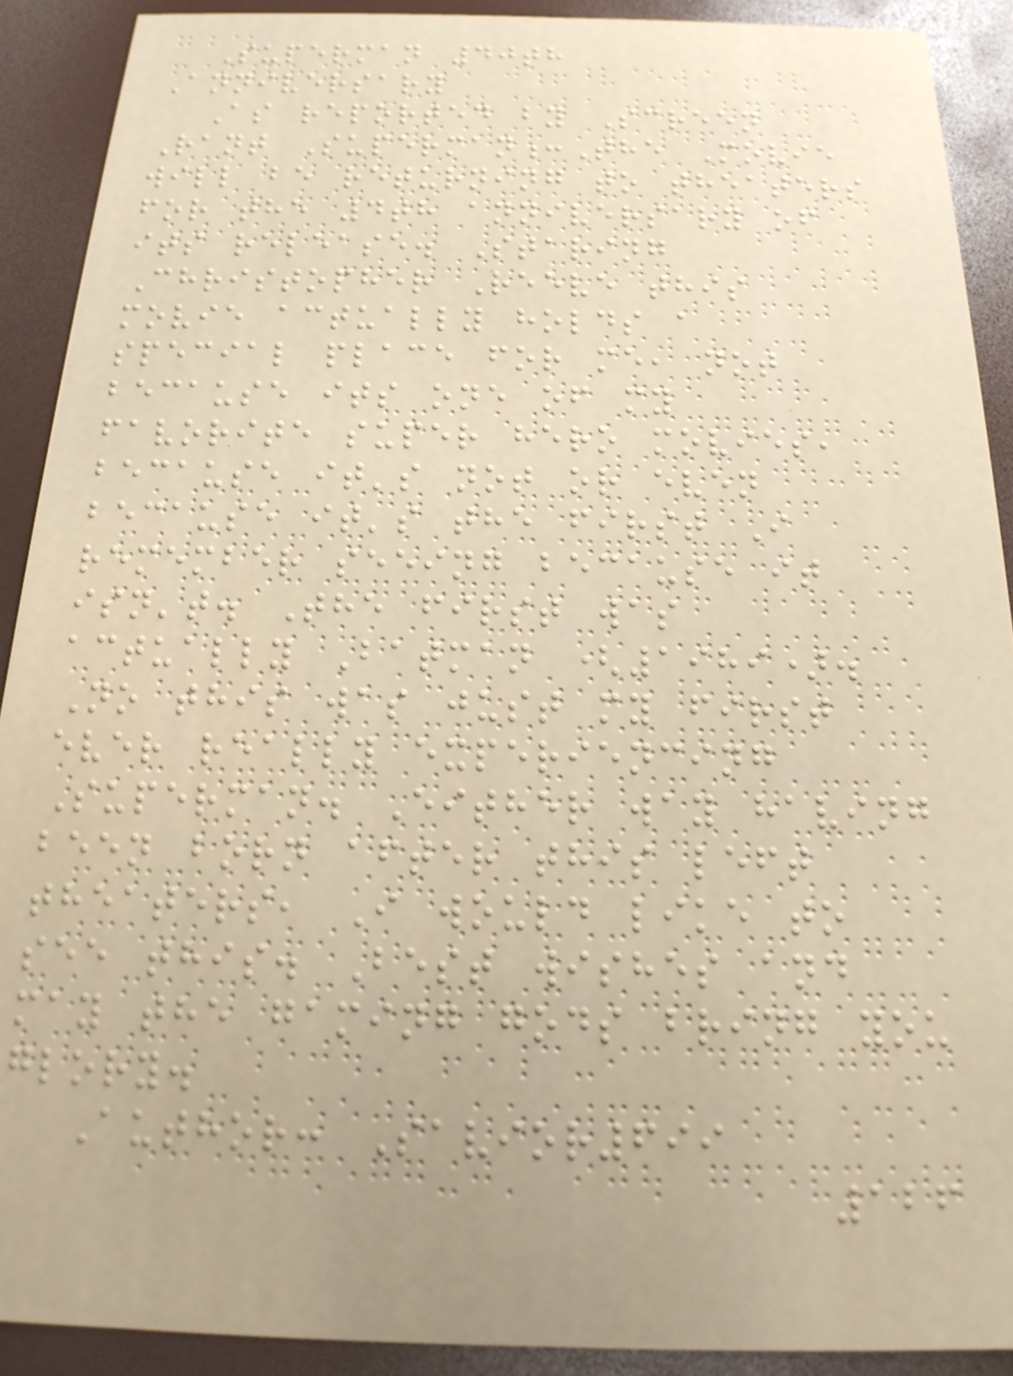Superman 40th
Anniversary
As reported by Screen
Rant Superman:The Movie
will be returning to theaters
for the 4th anniversary of
its release. Staring
Christopher Reeve this
movie actually holds a
special place for me, not
because its one of my
favorite super hero movies,
because it's not or even
because it's the first I
remember seeing because it
isn't. The first was
actually Batman (1989).
No this was just my first
ever really experiencing
Superman. Either way having
been born after this left
theaters, I would like to
see this. Best wishes and
may the gaming gods bring you
glory.
Author: Savior699
126
